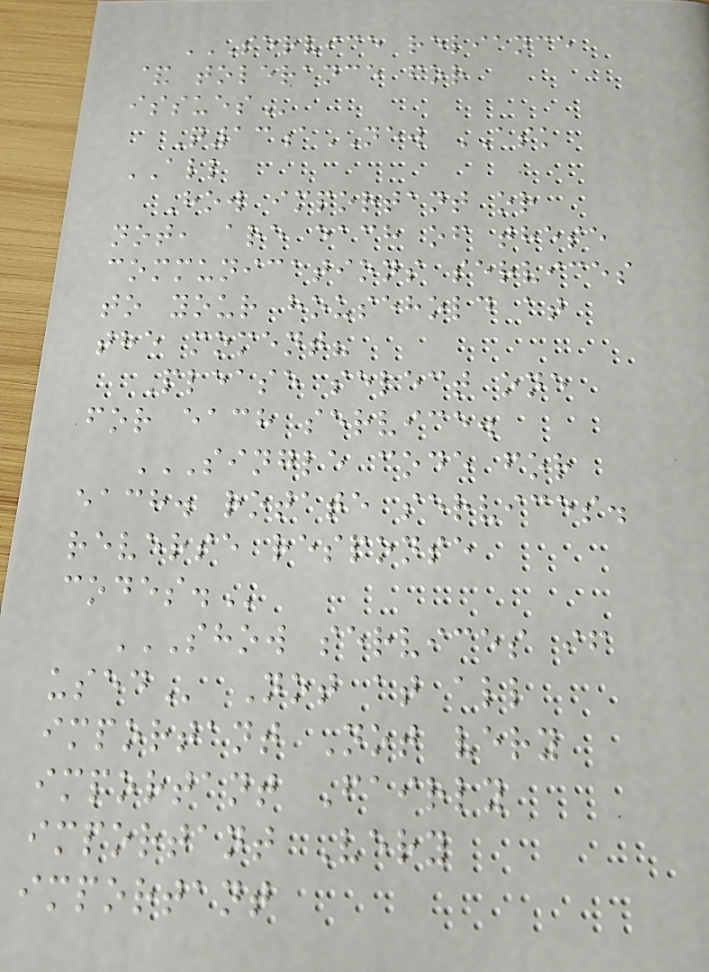SERVICE RELIANCE
& TOLERANCE FOR
ISSUES
Q13aNEW ASK
ALL
How important or
not, are each of these
communications services
to your household at
the moment?
Please select one
for each service.
SINGLE CODE FOR
EACH. ROTATE SERVICES.
REVERSE RESPONSE
CODES.
SHOW SERVICES IF
USED Not at all
important Not very
important Fairly
important Very
important
